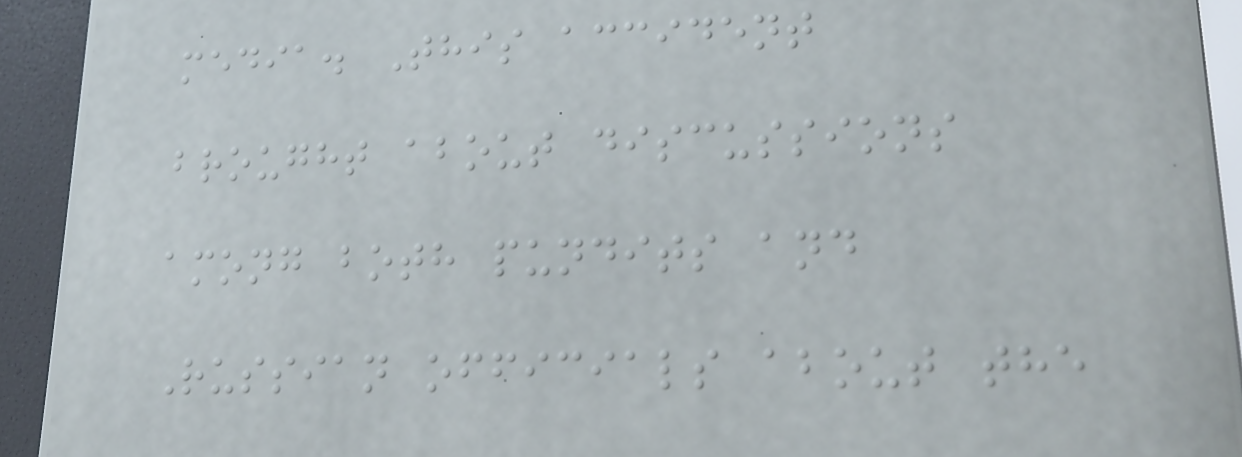media. This accident
brought about discussions
among both pundits and
Russian officials about the
